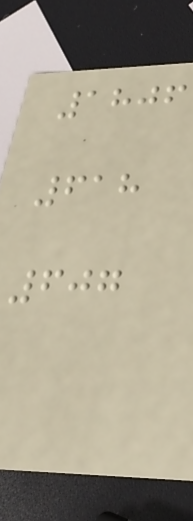1806
618
607
